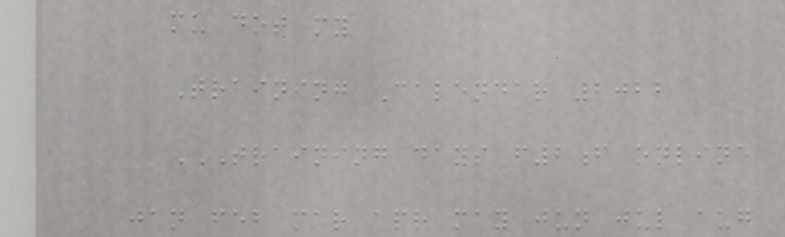mu dot my
Training Calendar 2022
TRAINING DAYS F2F ONLINE
JAN FEB MAR APR MAY JUN JUL AUG
